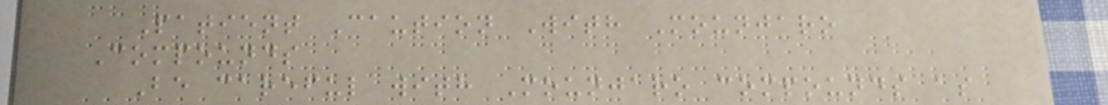Patient Caution With Mounjaro
Compounds
Be careful with Mounjaro compounds as
